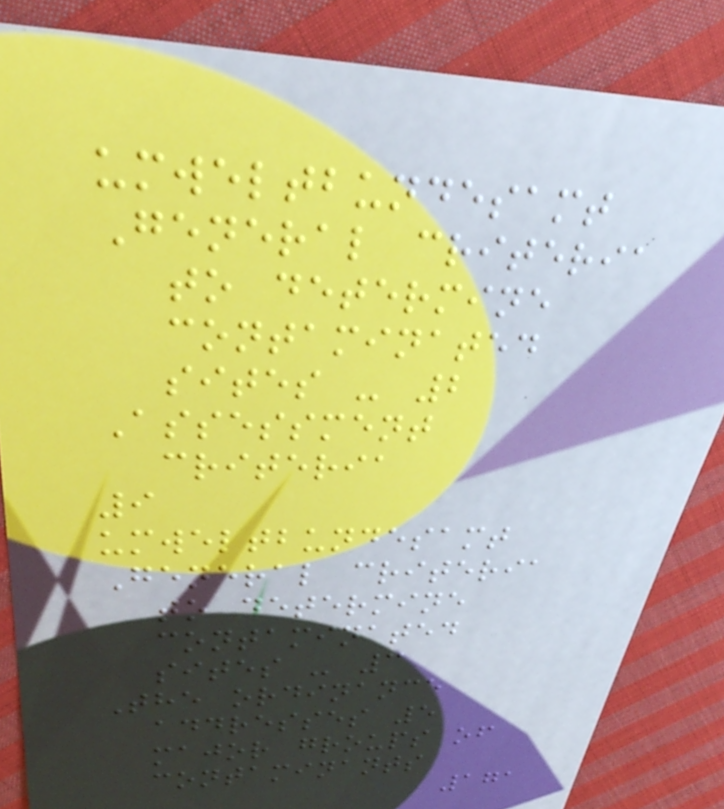umweltbundesamt
General criteria
to determine
contaminated
sites - 2
Assessment
criteria
9
umweltbundesamt
General criteria
to determine
contaminated
sites - 3
The ordinance
addresses 5
major groups of
contaminants
171
